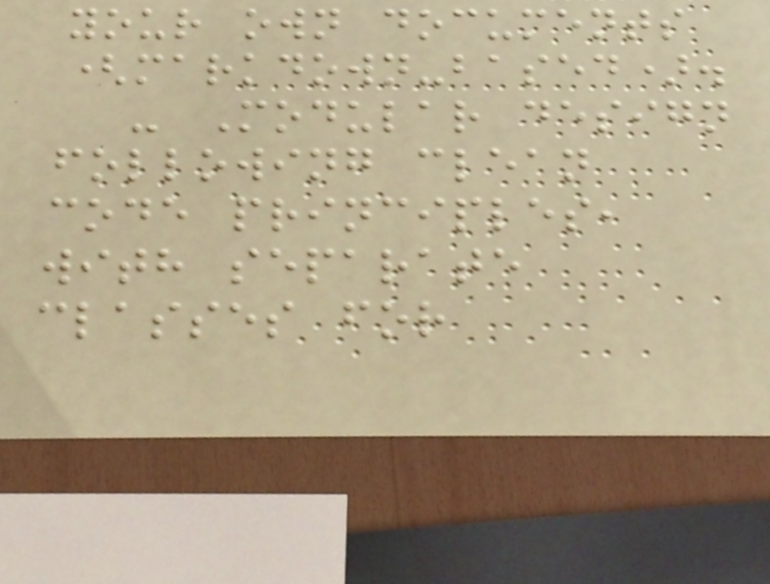your own documents
(markdown-based).
- Modular design
following clean
code principles,
with separate
classes for
